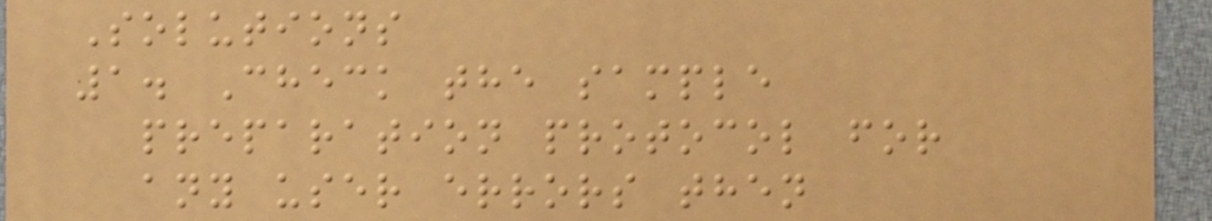Solutions
1. Check the sample
preparation protocol for
any user errors then
